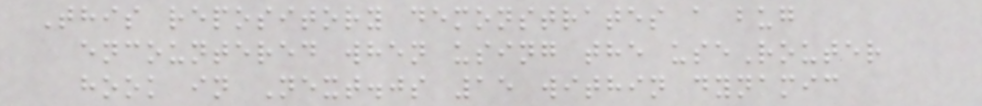This repository demonstrates a bug
encountered when using the useRouter
hook in Next.js 15 within dynamic
